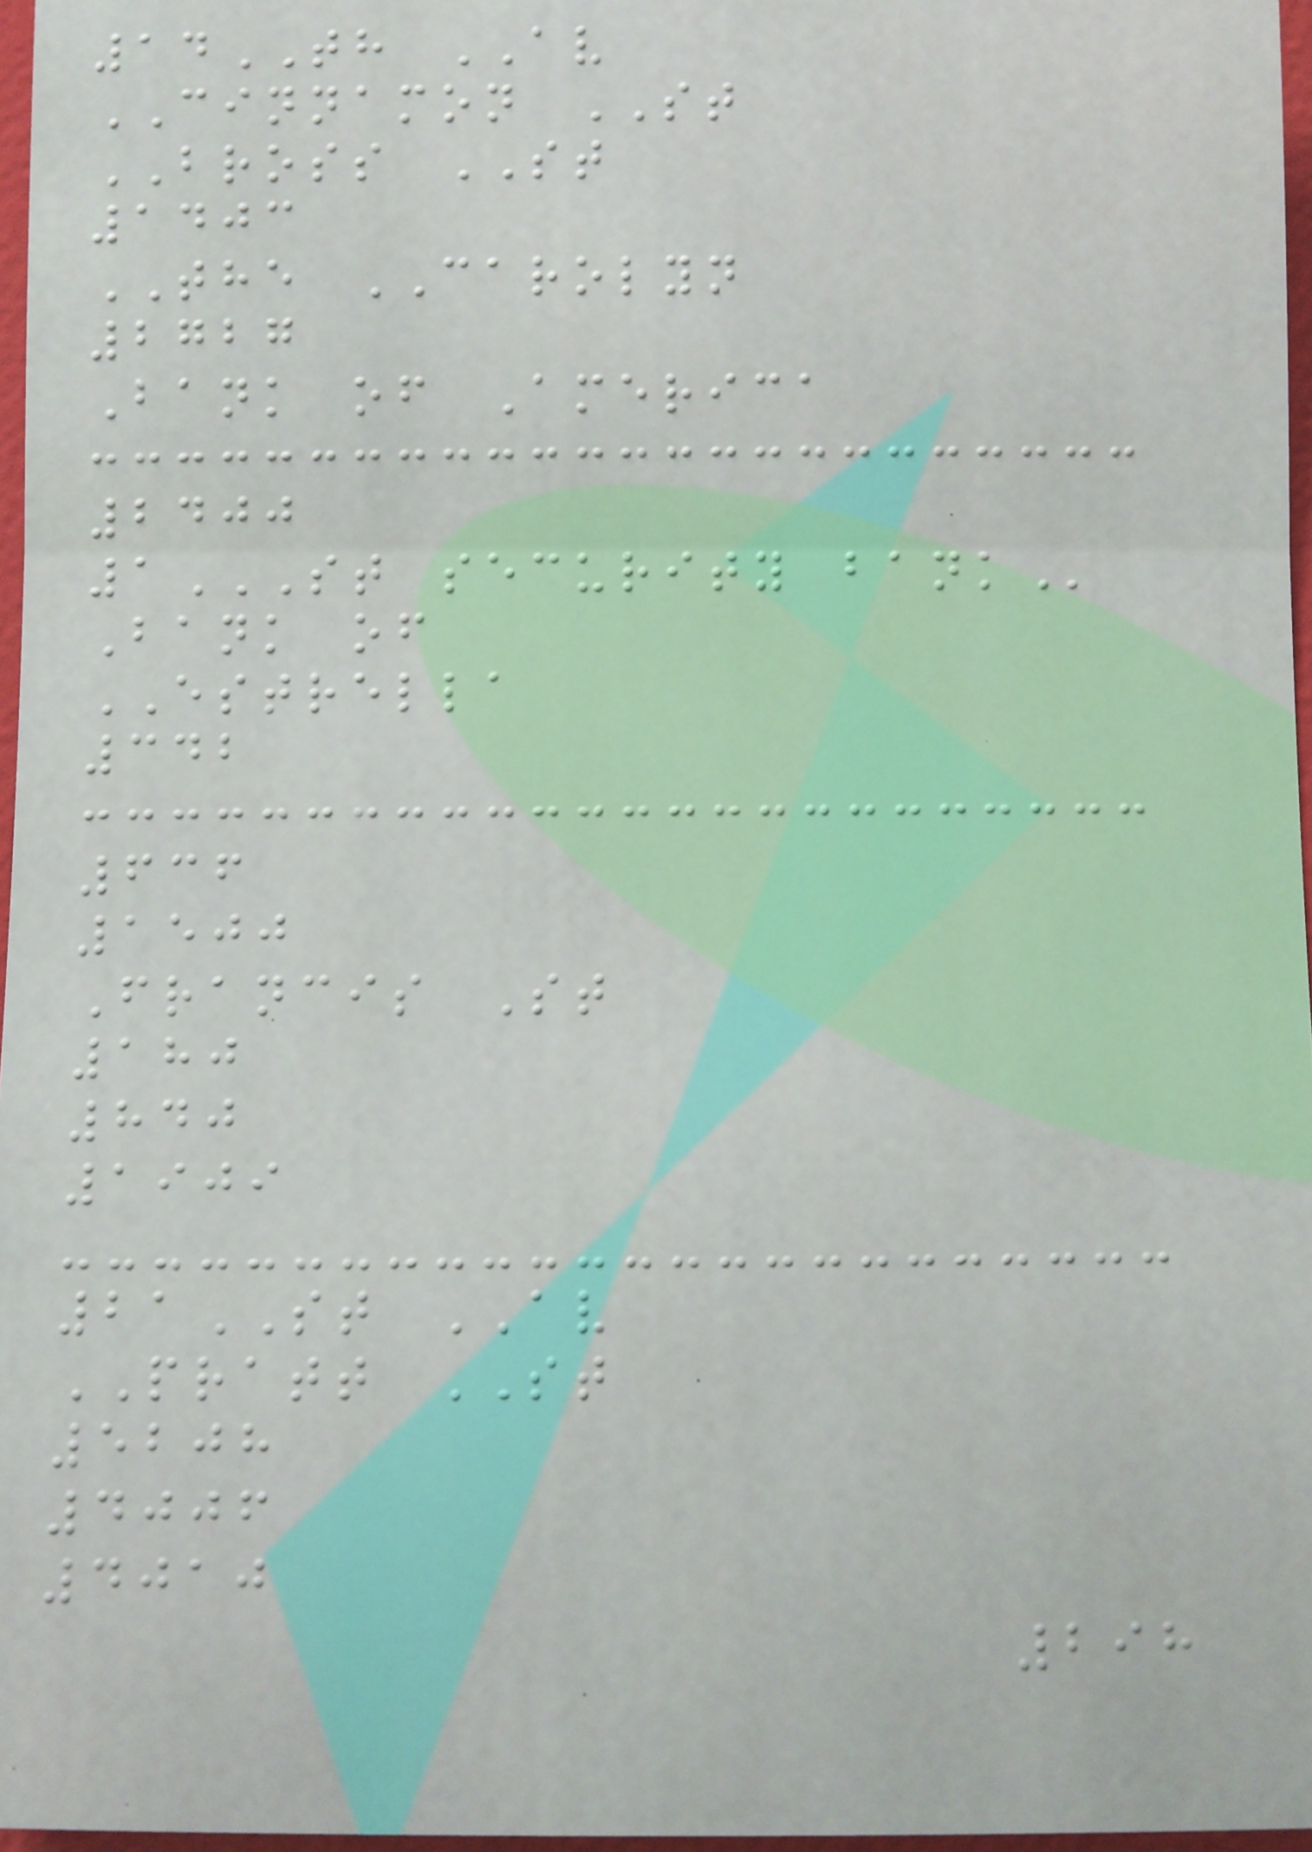14TH AV
CINNAMON ST
BROSS ST
1403
THE CAROLYN
2727
Bank of America
2400
1ST SECURITY BANK
Bank of
ESTRELLA
342
636
1500
Francis St
180
840
1909
21ST AV
PRATT ST
5208
4006
4010
298
